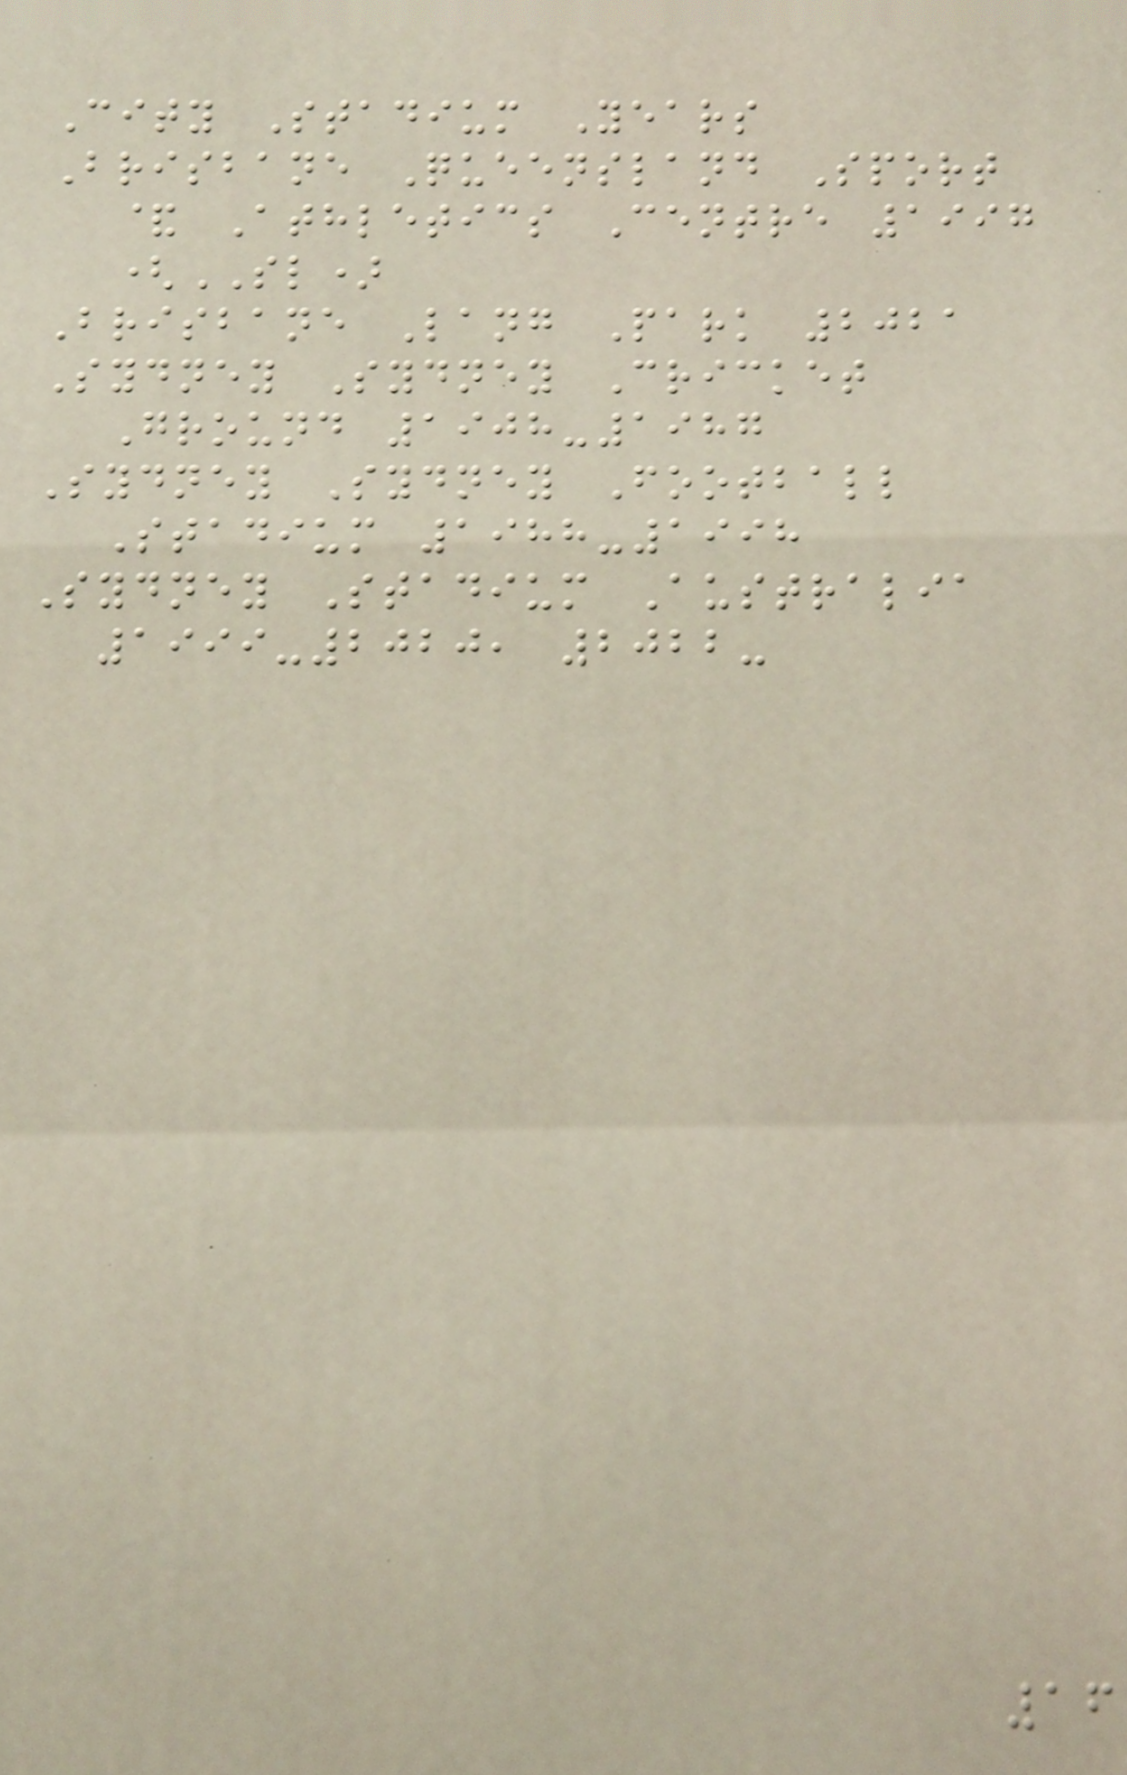City Stadium Years
Brisbane Queensland Sport
& Athletics Centre 1997
(SL)
Brisbane Lang Park 2021
Sydney Sydney Cricket
Ground 1908-1987
Sydney Sydney Football
Stadium 1988-1998
Sydney Stadium Australia
1999-2020, 2022-
16
